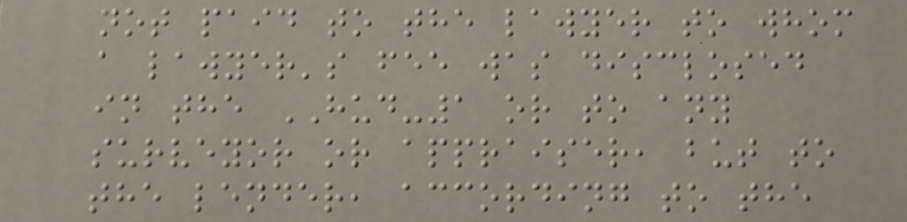not paid to the lawyer to whom
a lawyer's fee was disclosed
in the HUD-1 or to any
surveyor or appraiser, but to
the lender, according to the
